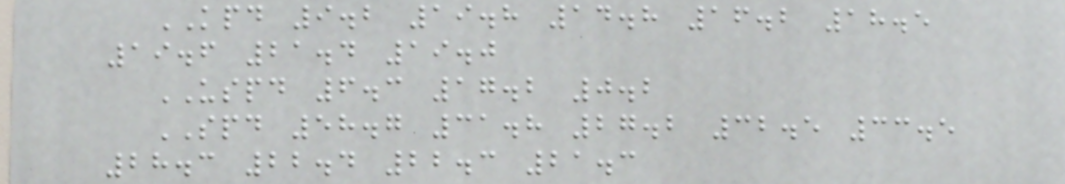KPD 9.2 19.8 14.8 16.2 18.5
19.6 21.4 19.0
USPD 6.3 17.2 0.2
SPD 58.7 31.8 27.2 32.5 33.5
28.3 22.4 22.3 21.3
